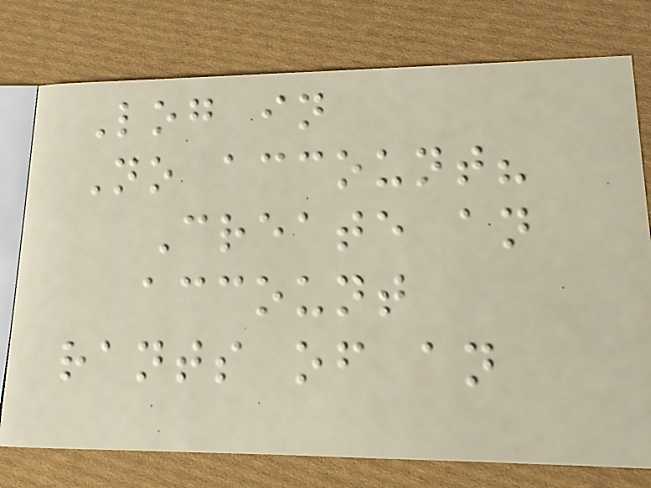Log in
No account?
Create an
account
rants of an
